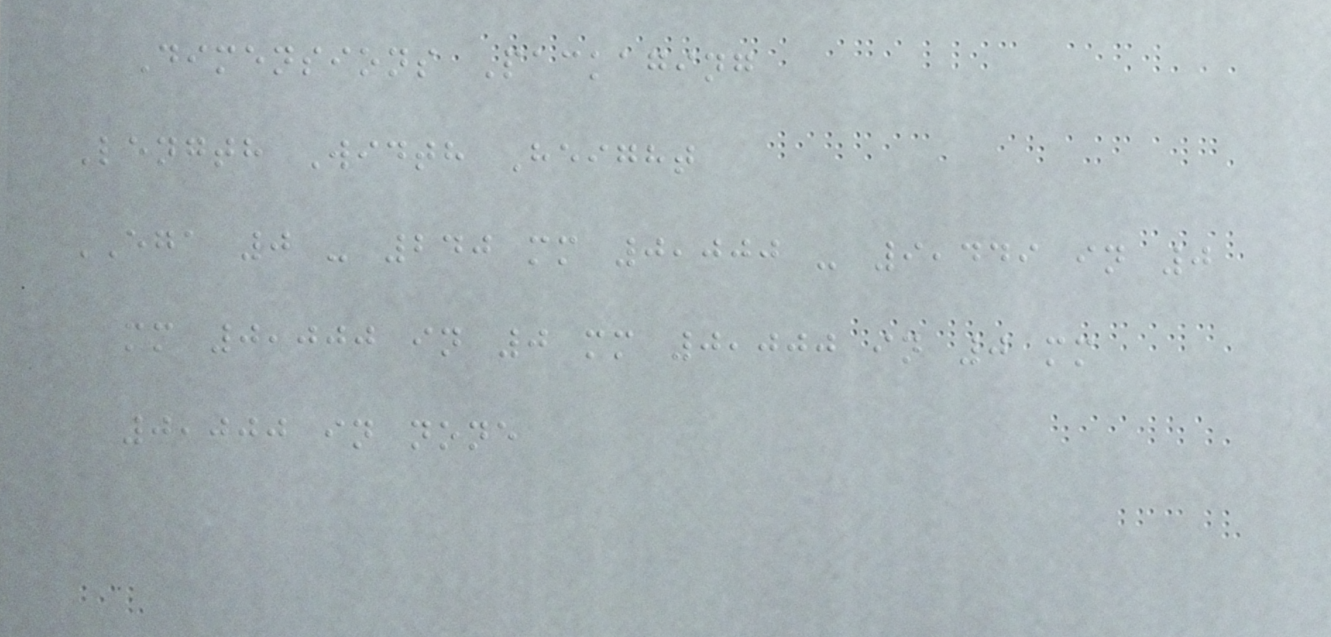Dimensions Packaging
Length Width Height
EGA 0 - 240 mm 0,000 - 9,449 in 0
mm 0,000 in 0 mm 0,000 in 0 mm
0,000 in none
